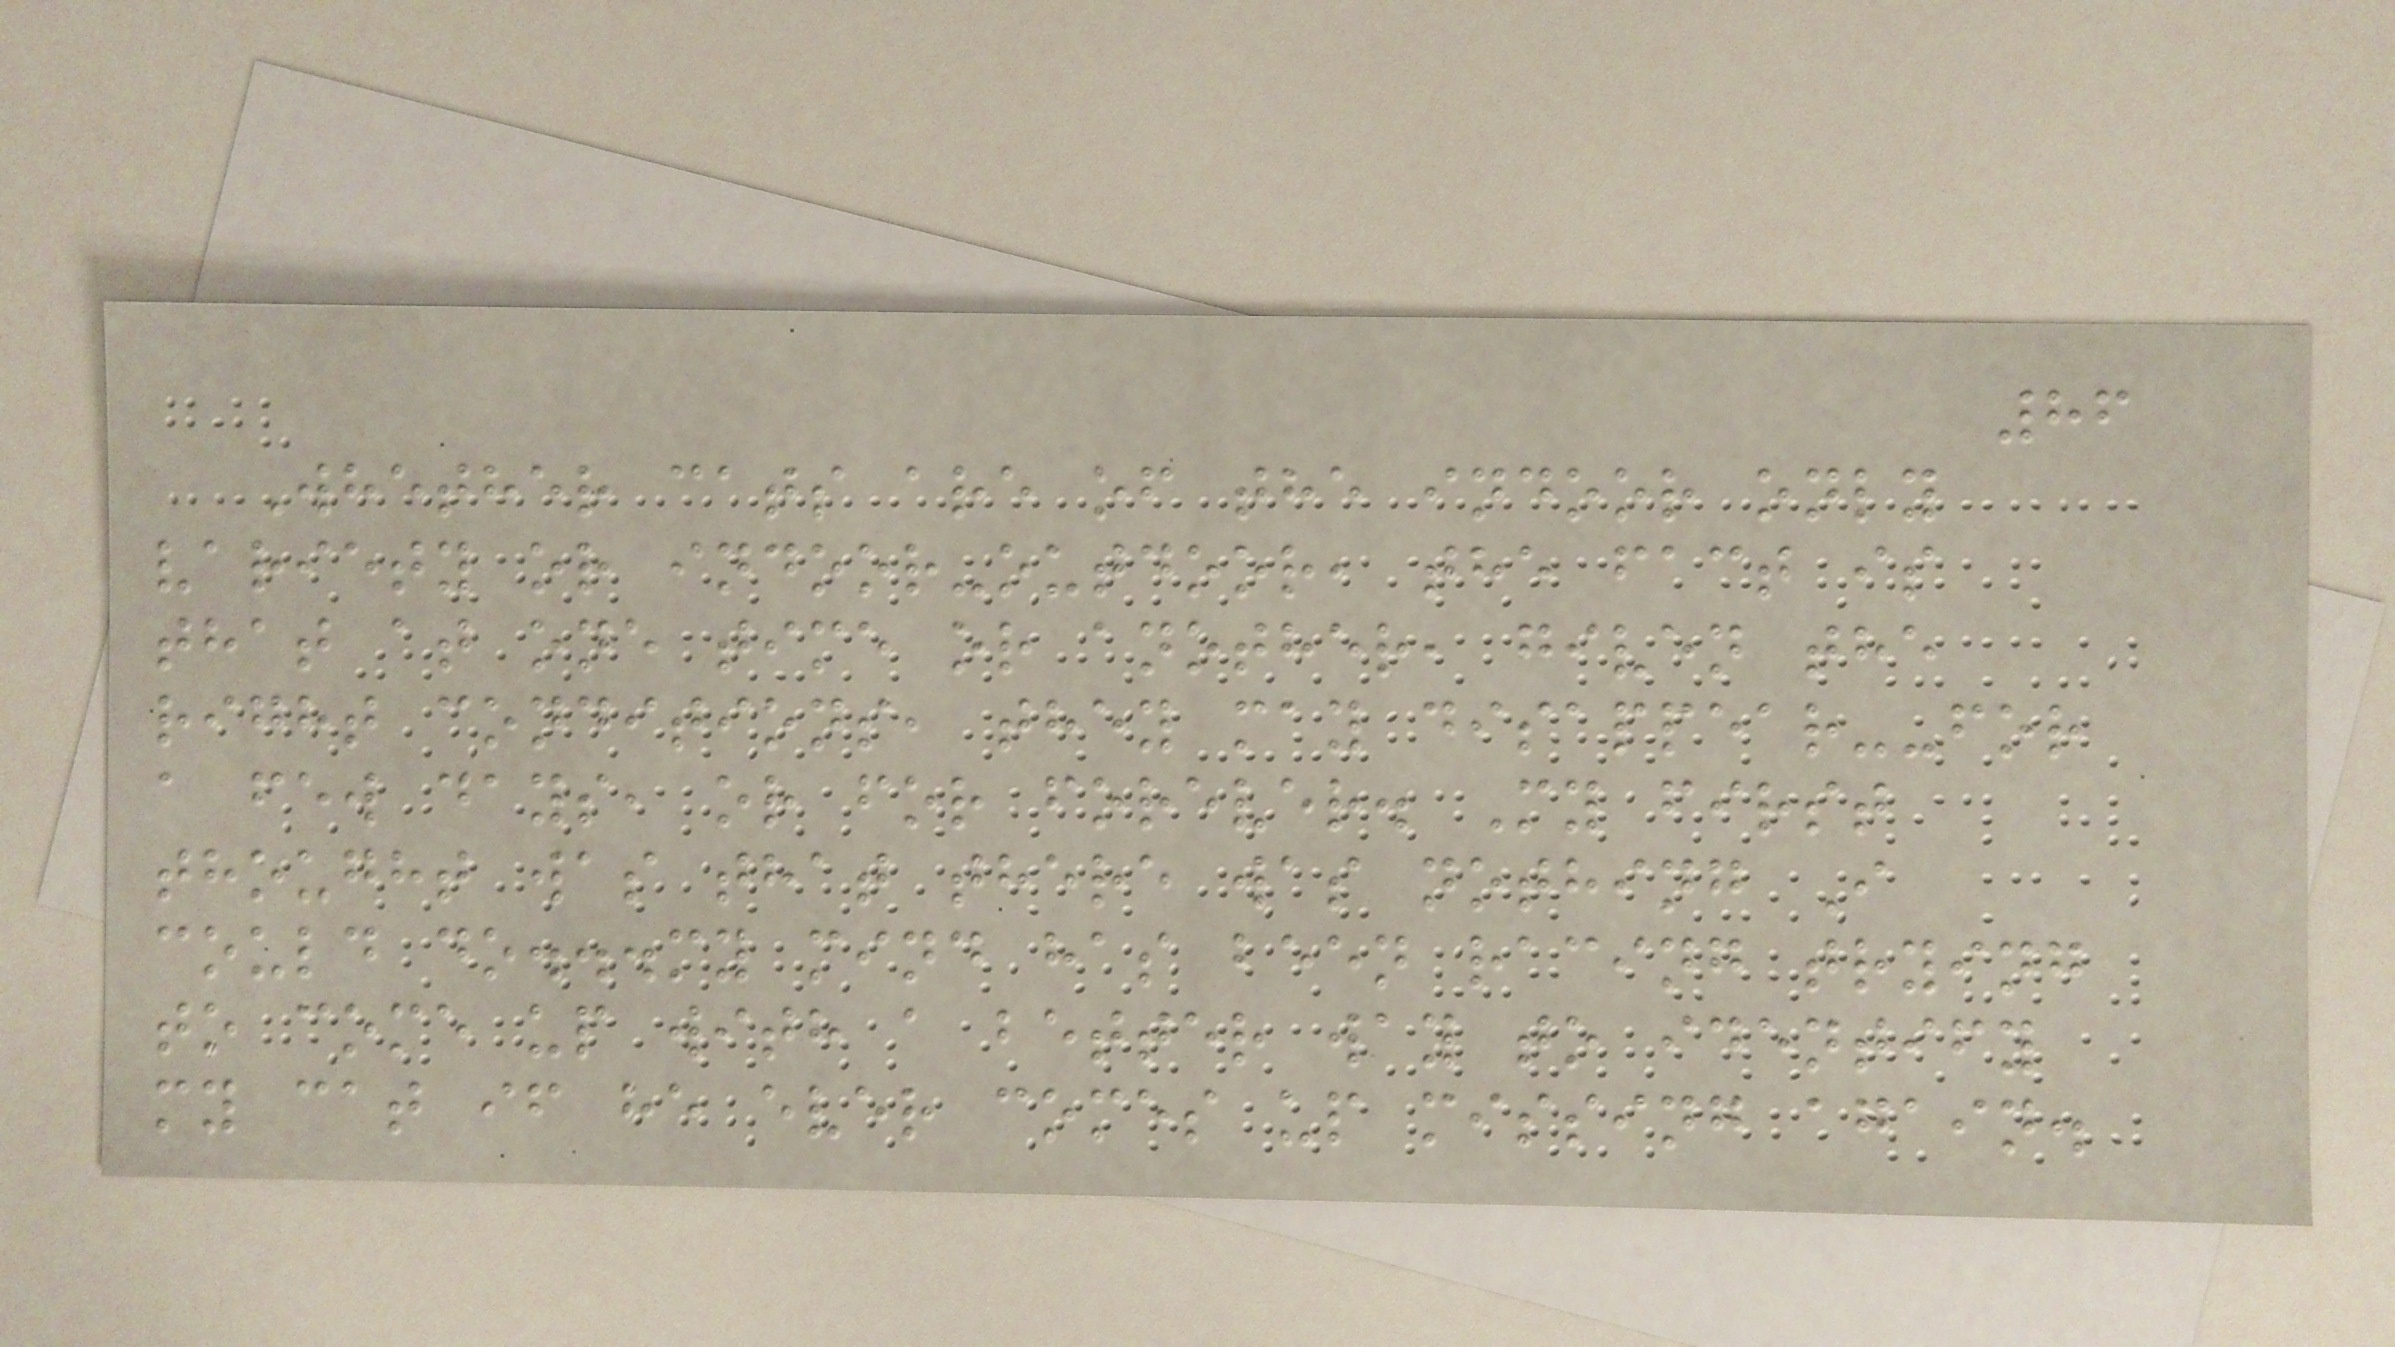86
Whether cats are of the indoor only
variety or indoor-outdoor, the fact is
that at one time or another, given the
right conditions, they may disappear--for
a few days, or for forever. My first
thought was that there was nothing I
could do...my mind has been racing trying
to come up with a better way to identify
my cat if he ever comes up missing again.
